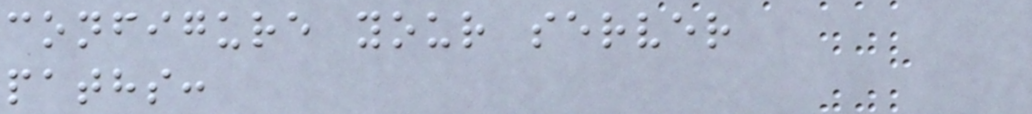configure your server
paths:
